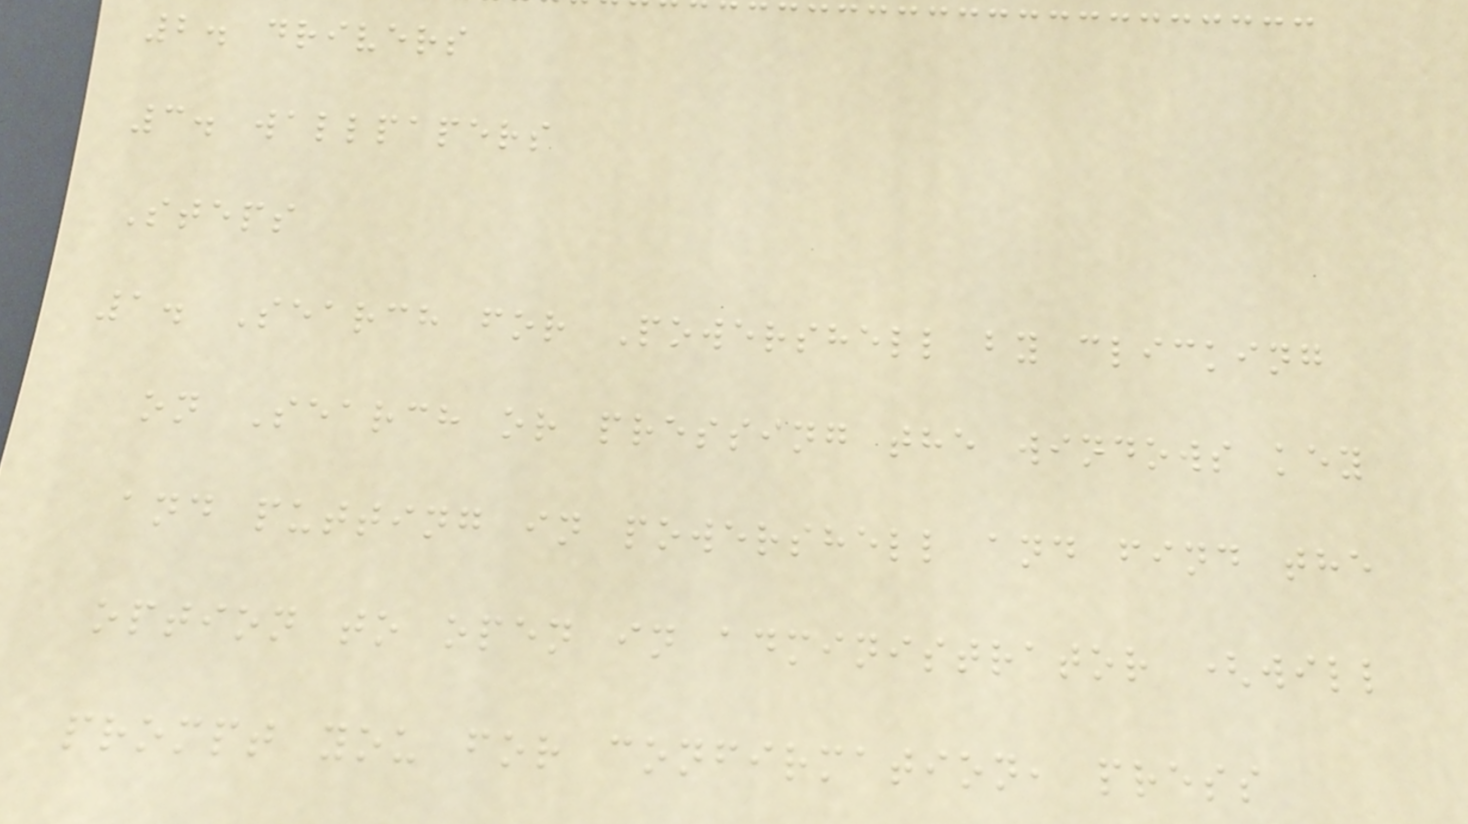2. drivers
3. wallpapers
Steps
1. Search for Powershell by clicking
on Search or pressing the windows key
and putting in powershell and find the
option to open in administrator (will
prompt you for confirmation, press
